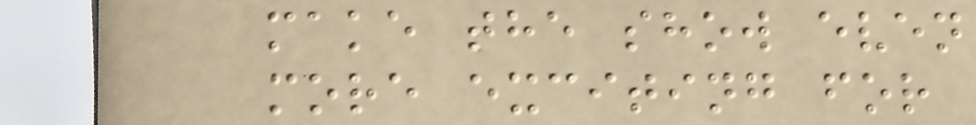make the show even
more exciting for
